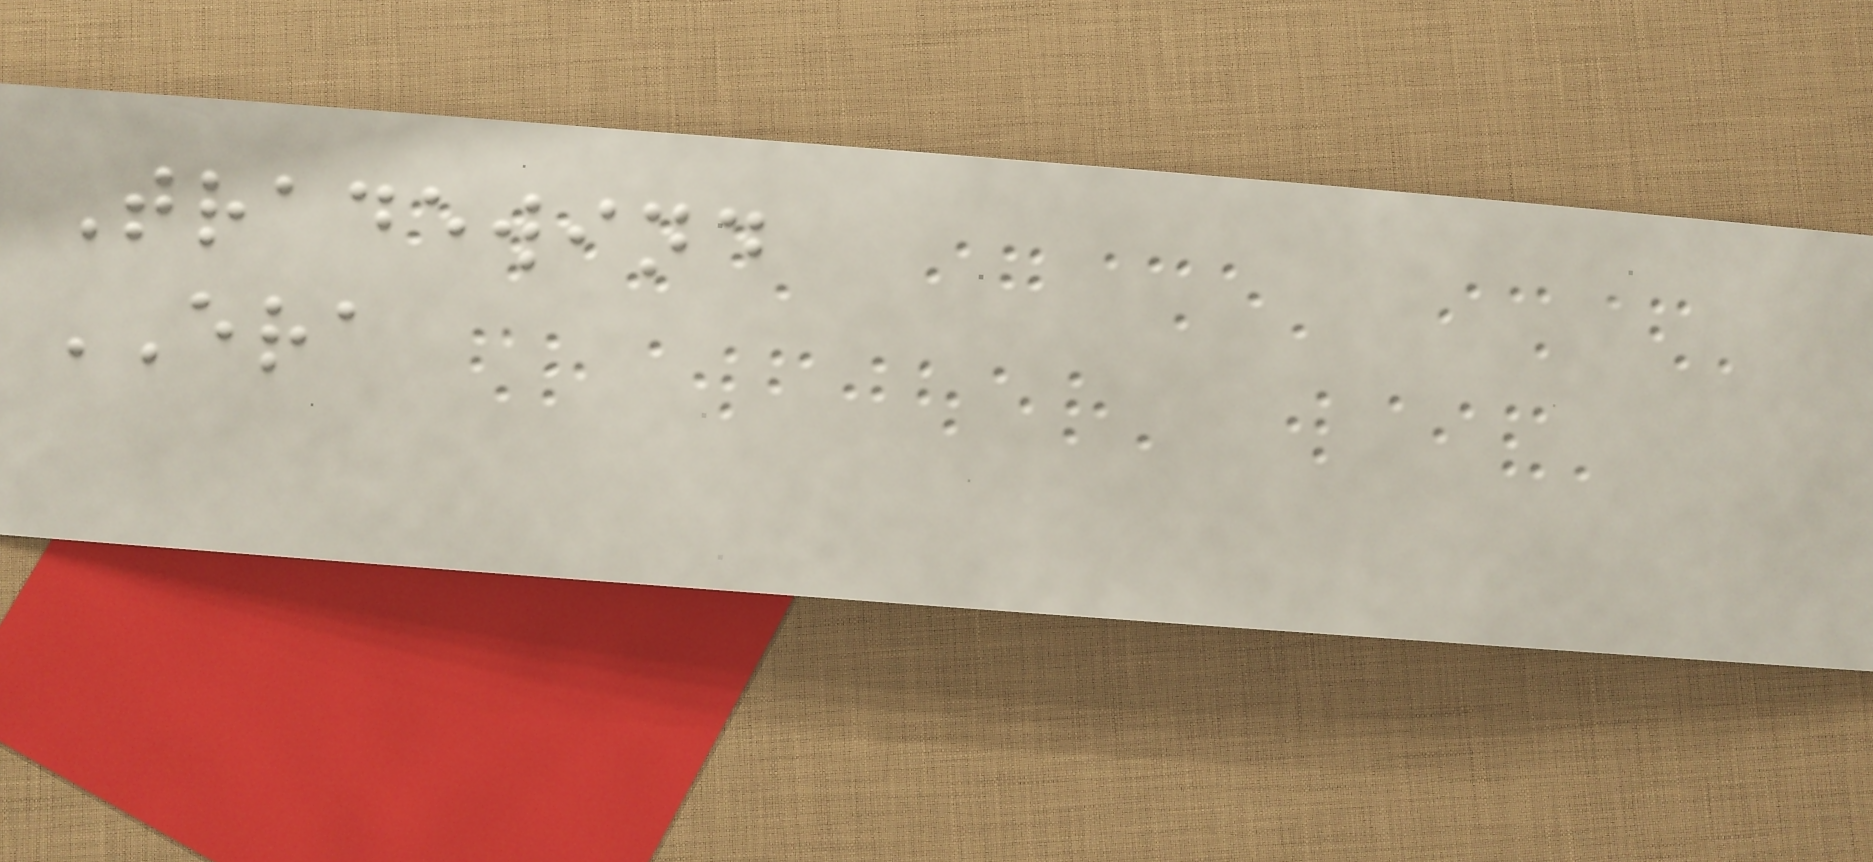Tradewind
ERA
